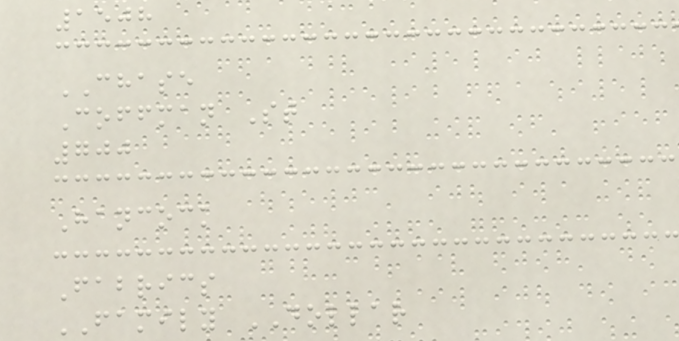1508
CHASE
Coffman St
700
Hancock
Fabrics
FAMILY DOLLAR
